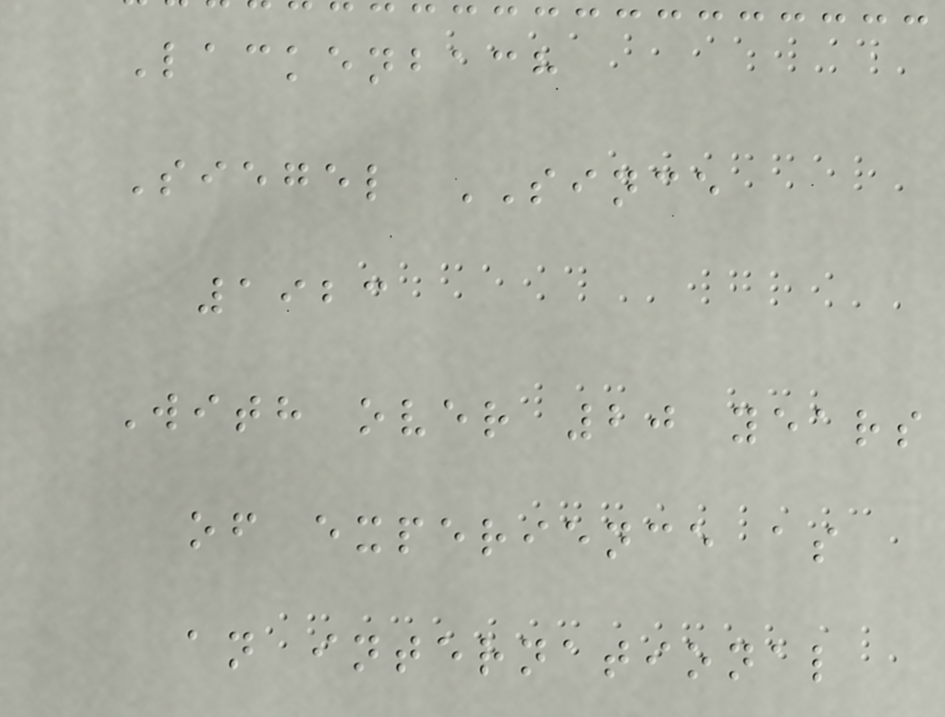Lackenbach
Siegel SINCE
1923
With over 20 years
of experience as
an international
